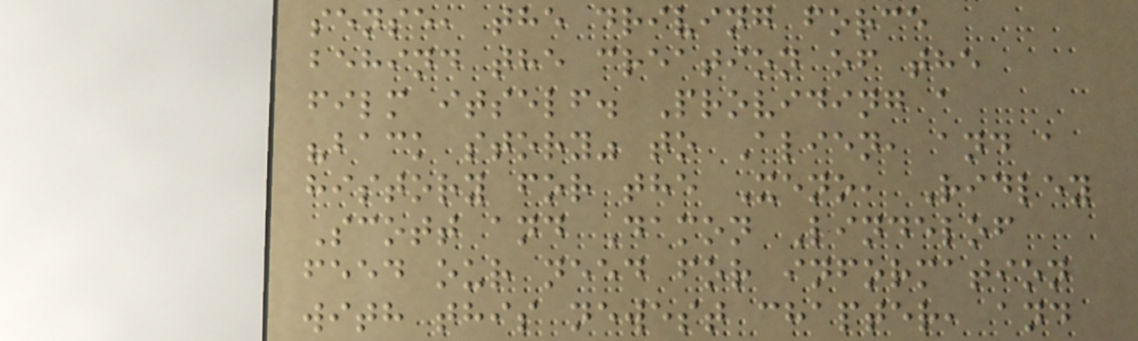sense, the driving force
behind the creation of the
film itself. Providing a
"back story" to Alien, and a
history for the Xeno, Ridley
Scott and Damon Lindelof
feed our need for information
with this newest chapter, and
